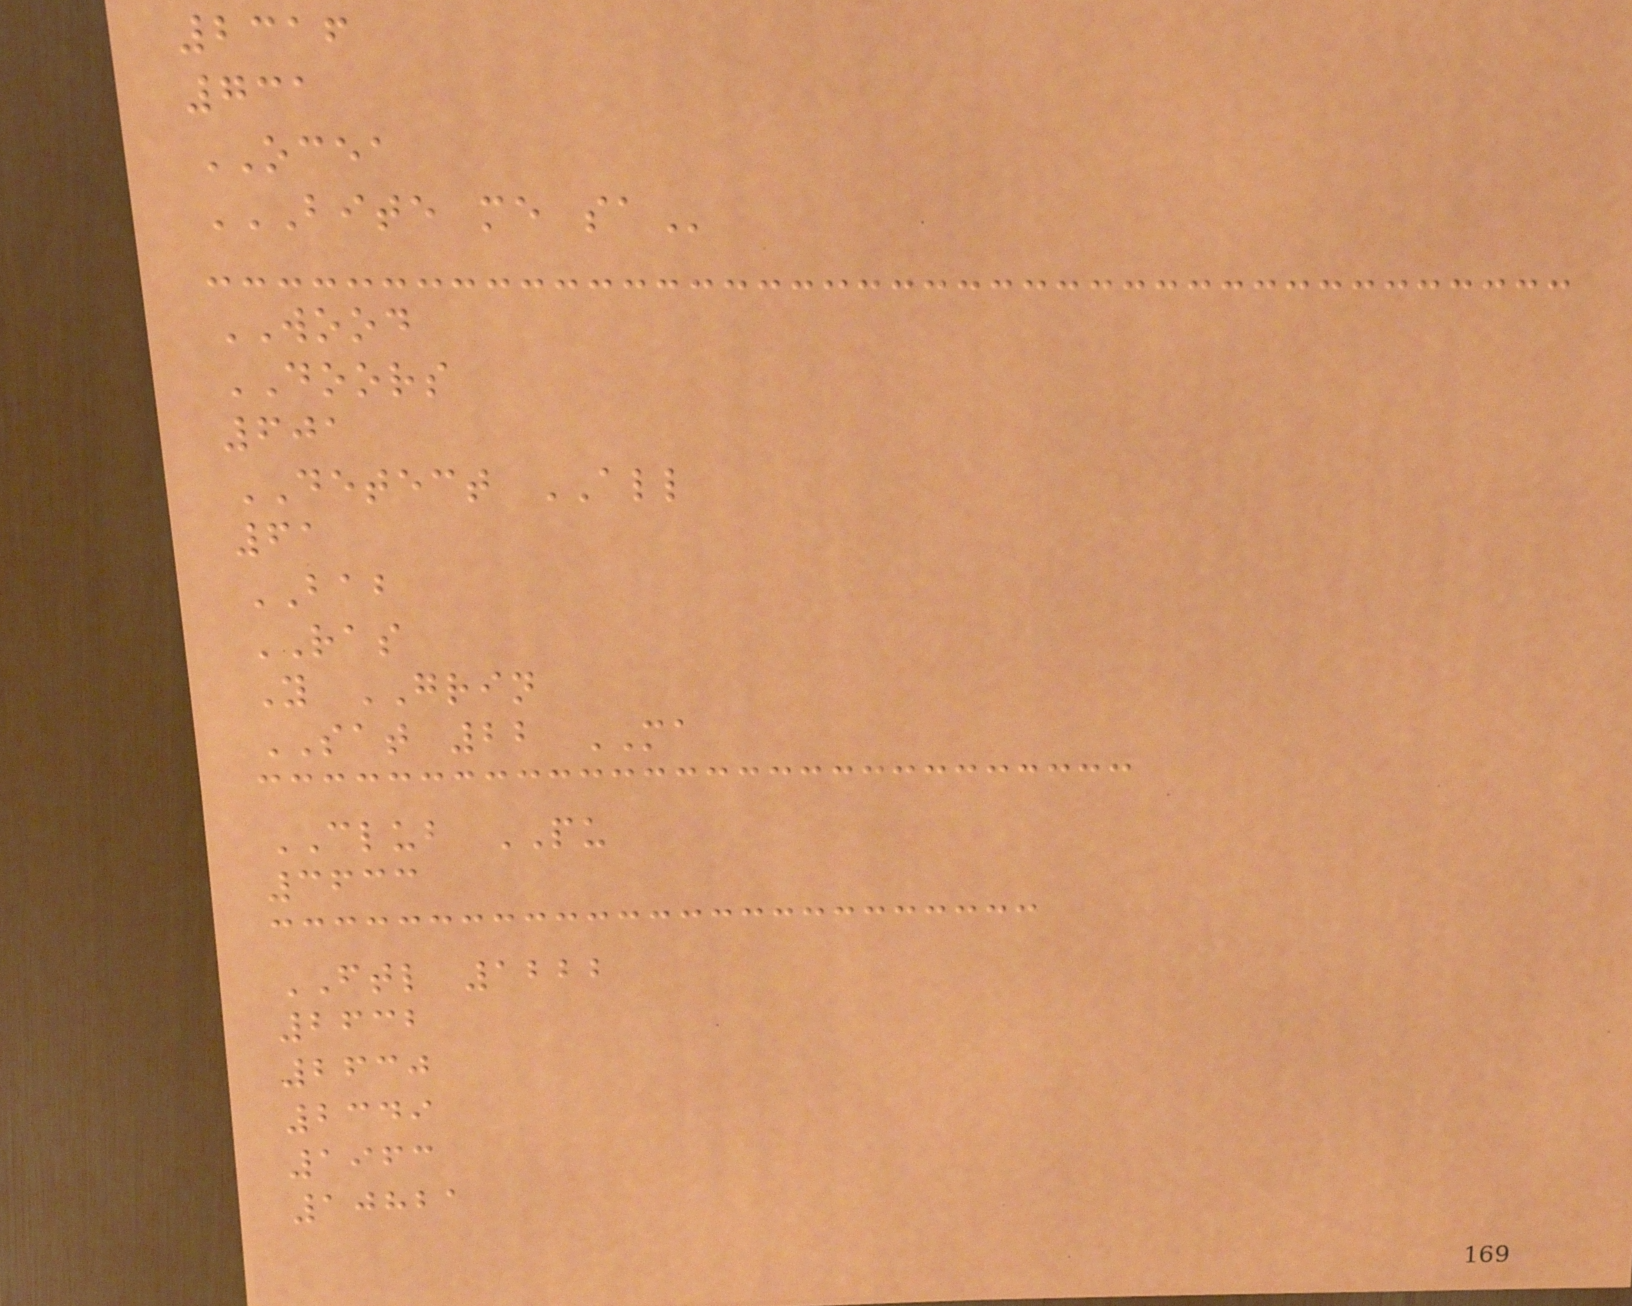2316
731
OCEA
BITE ME SA
WOOD
DOORS
601
DETECT ALL
61
BAB
RAS
Y GRIN
SAT 22 MA
CLUB PU
3633
FTL 1222
2632
2630
2349
1963
10821
